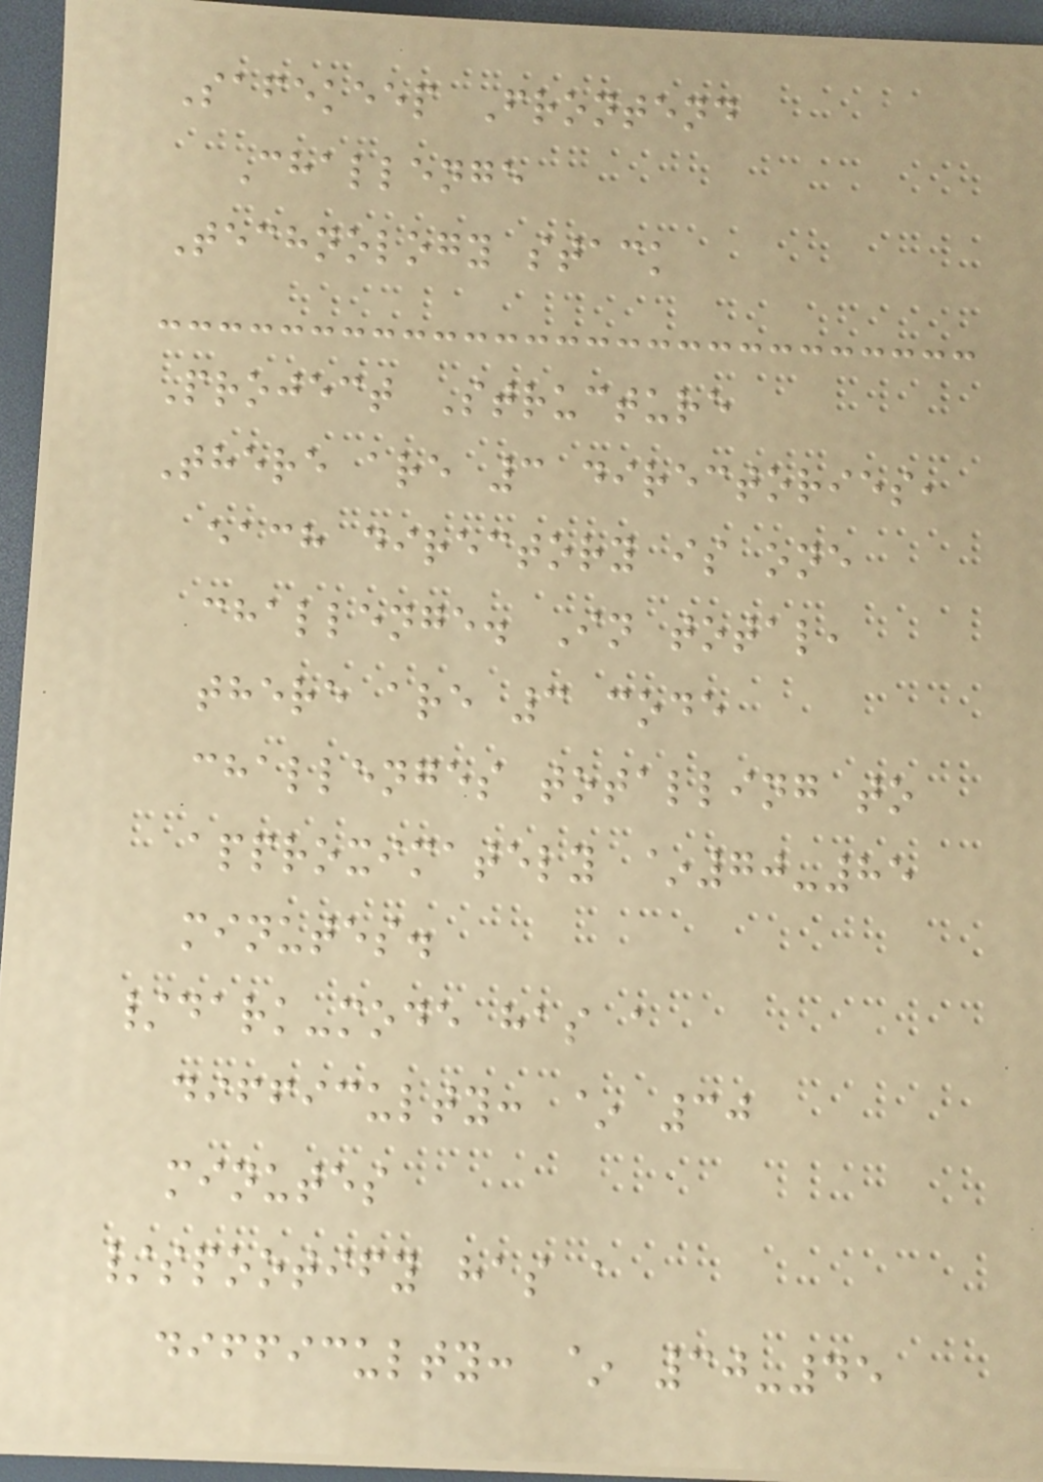Safekeep Frontend
Challenge
Technology stack
Project Structure
There are 3 directories,
each directory is one
challenge. In total,
there are 3 code
challenges totalling to
approximately ~70-85
minutes.
/dark-mode has a
difficulty: ~ 30
minutes
/spootify has a
difficulty: ~ 30-45
